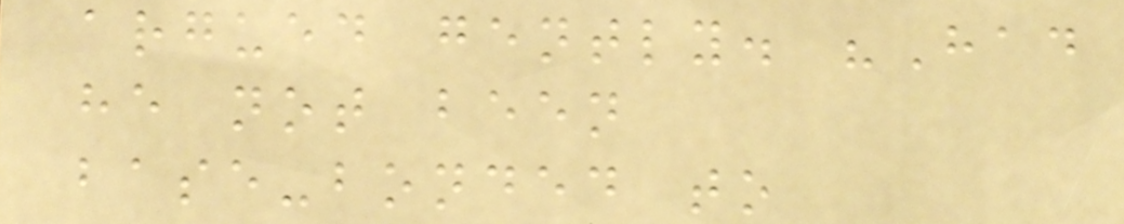argued gently. "Had
he not been
base-bonded to
